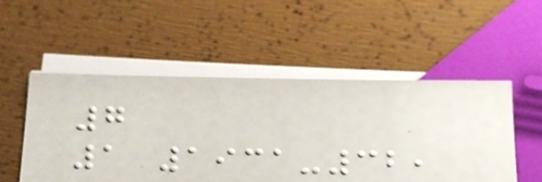7
1 1931-32,
